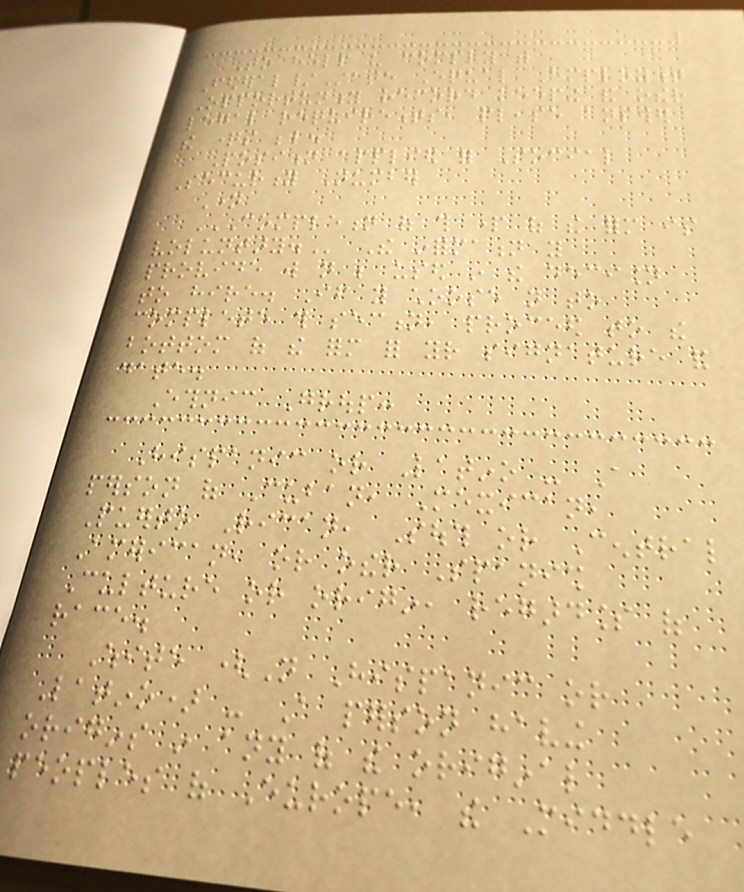To help us comply with
Federal/State Equal Employment
Opportunity record keeping and other
legal requirements, please answer
the questions below.
Position applied for Social
Security Number
Name
COMPLETION OF THIS PART OF THE FORM IS
VOLUNTARY. The information you
provide will not be used in the decision
to hire. If you choose not to
complete this section, proceed to the
bottom of the form for your signature and
date.
Ethnic Group:
Hispanic or Latino - A
person of Cuban, Mexican,
Puerto Rican, South or Central
American, or other Spanish
Culture or origin, regardless of
race.
White (Not Hispanic or
Latino) - A person having
origins in any of the original
peoples of Europe, the Middle
